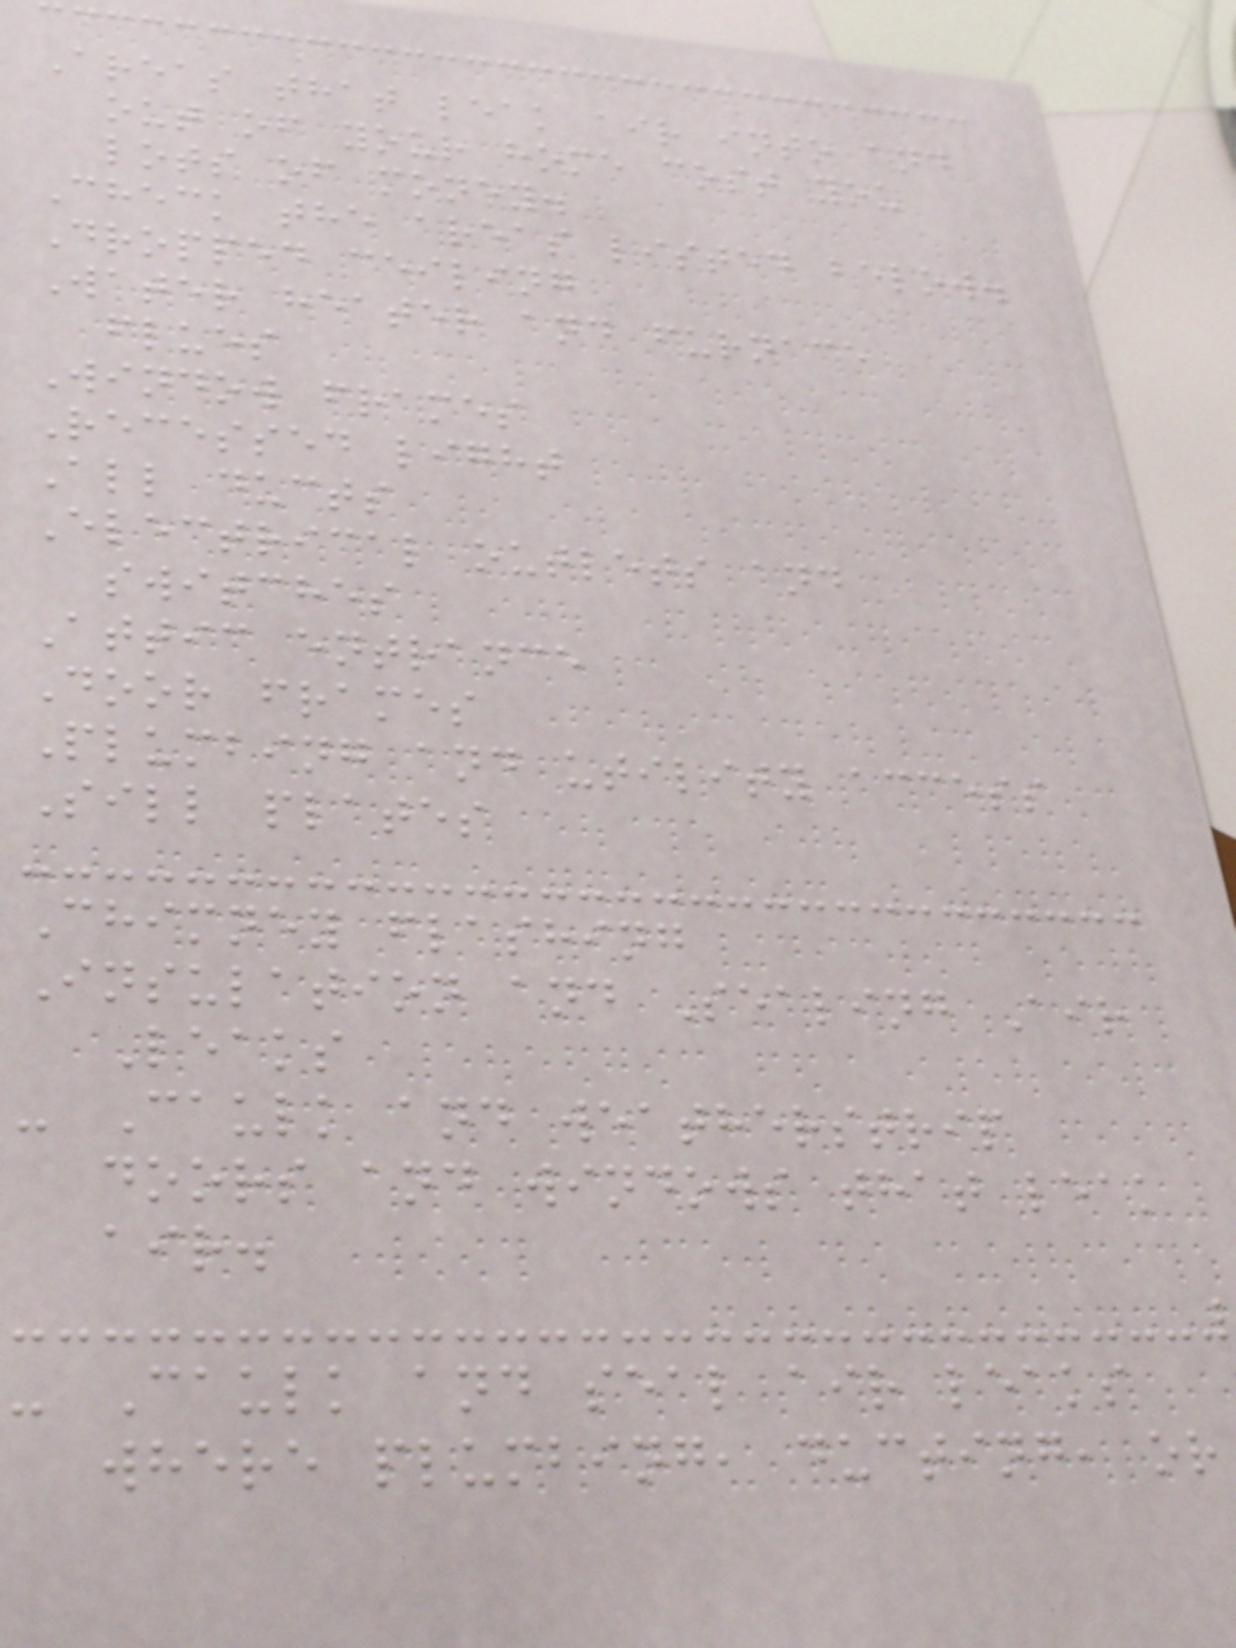Areas that leak air into and
out of your home cost you
lots of money.
Check the areas listed below.
Dropped ceiling
Water heater and furnace
flues
Window frames
Recessed light
All ducts
Electrical outlets and
switches
Attic entrance
Door frames
Plumbing and utility access
Sill plates
Chimney flashing
Insulation and Sealing Air
Leaks
- Caulk and weatherstrip
doors and windows that leak
air.
- Caulk and seal air leaks
where plumbing, ducting, or
